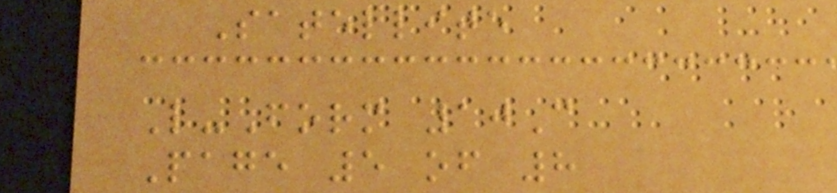Satellite
L-Form 10C
Page 5 of 8
